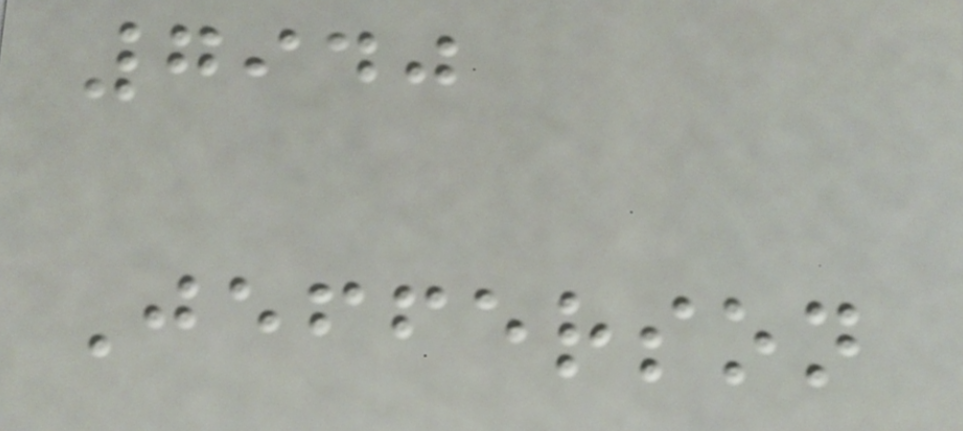7940
Jefferson
